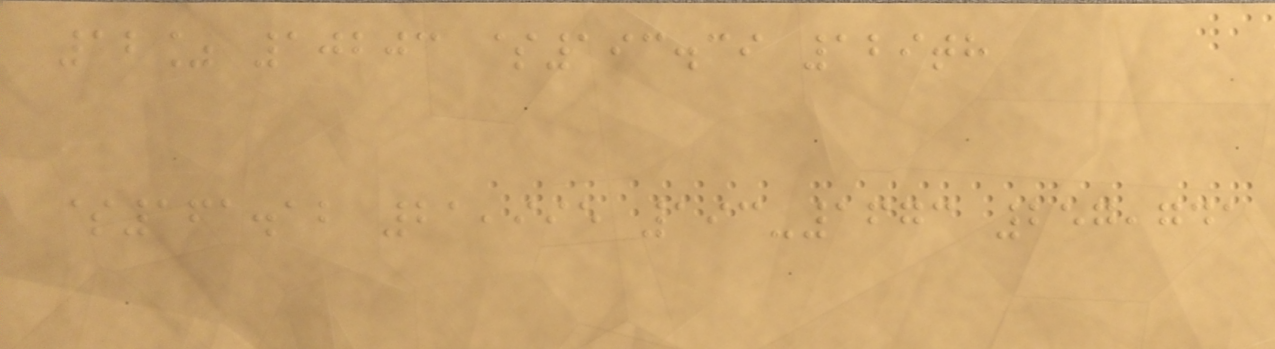12% 10203 $193.39 129th
$161.12 21,995 193-1673 257,741
